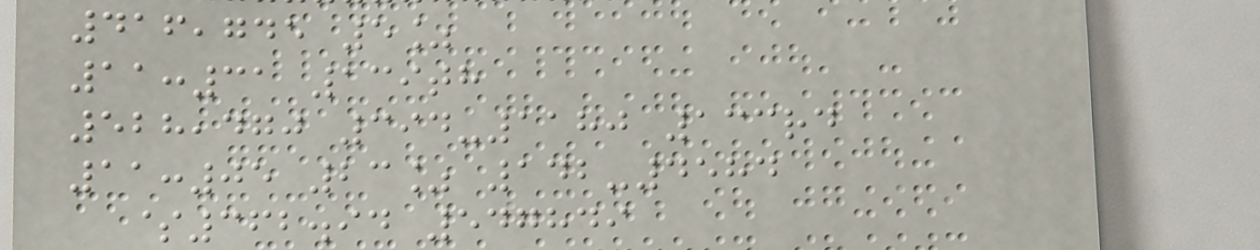416,745 5%
11:31 139th
528,470 394-1180 133rd
11:05 23% 142-4584
$362.94 547849
